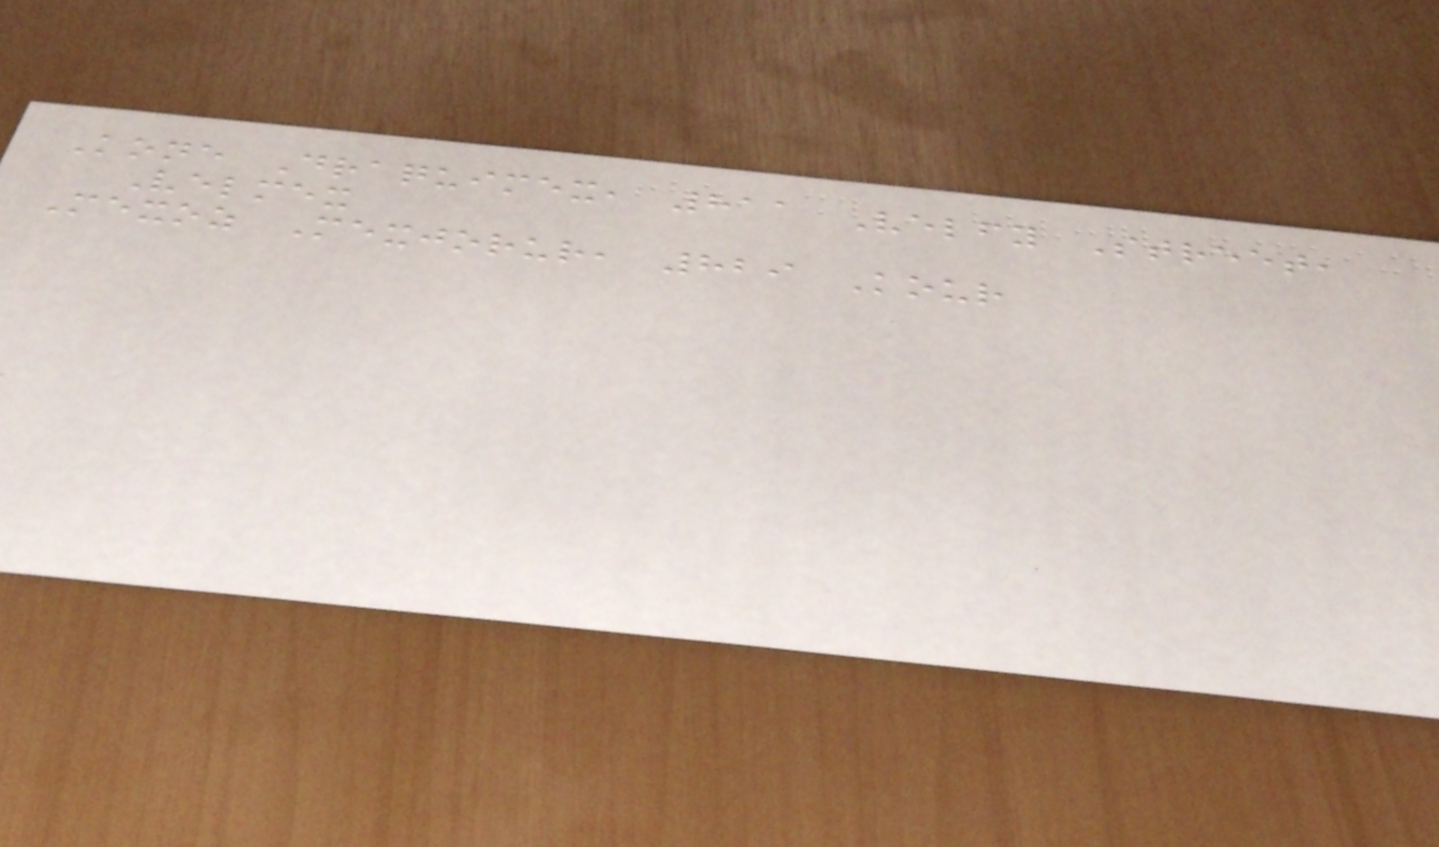Kone Draquimex, 811 Velfy Street,
Velmex
Mexoz Mexjorur, 829 Kour
